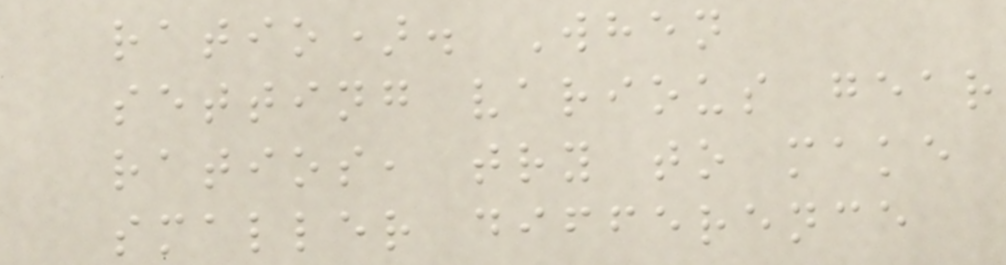ratio). When
setting various gear
ratios, try to make
smaller difference
